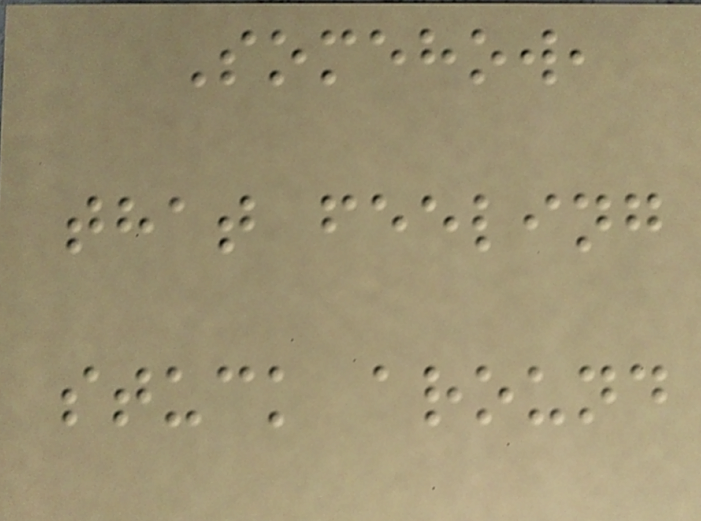Somehow,
that feeling
stuck around
